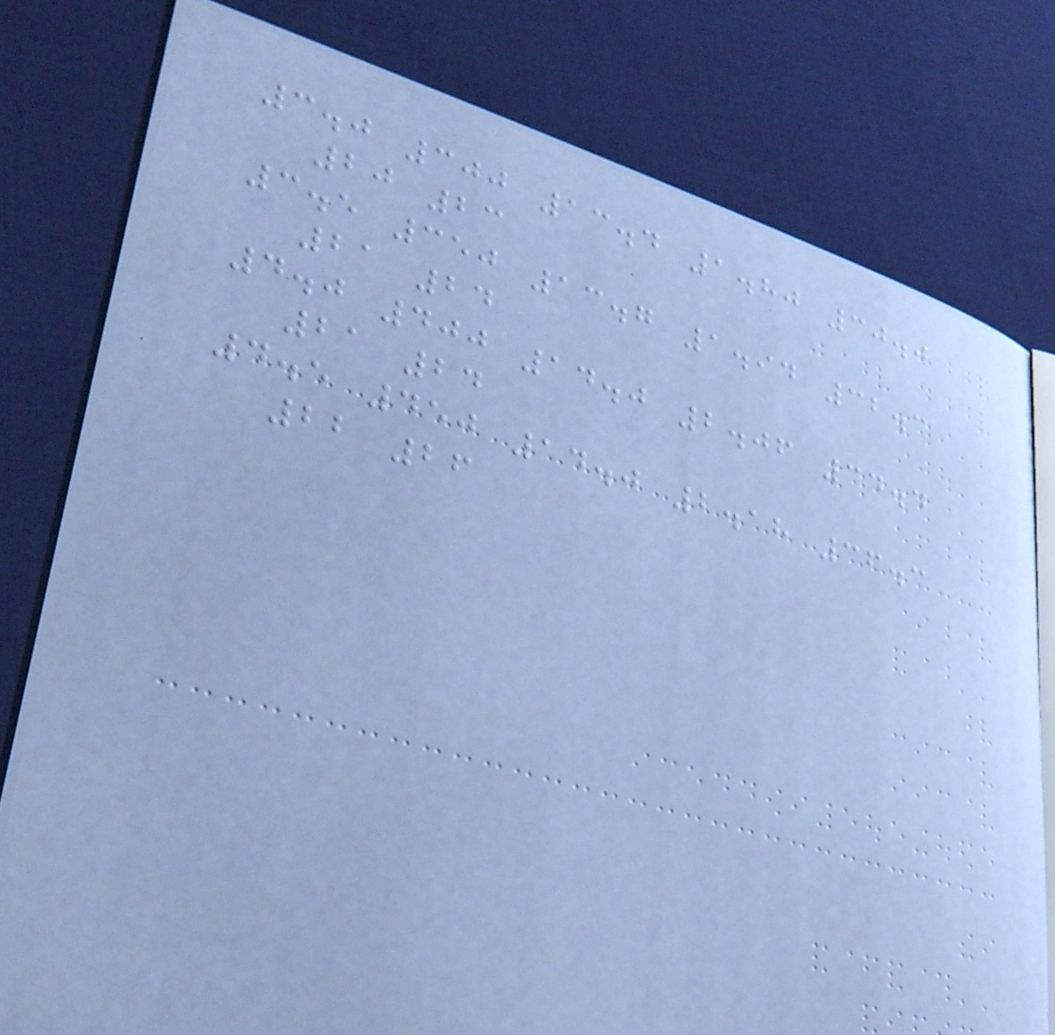3.0 300 13.4 1.80 30.0
20 23
3.5 350 13.7 1.94 32.3
21 24
4.0 400 14.0 2.06 34.4
21 24
4.5 450 14.0 2.18 36.3
22 26
